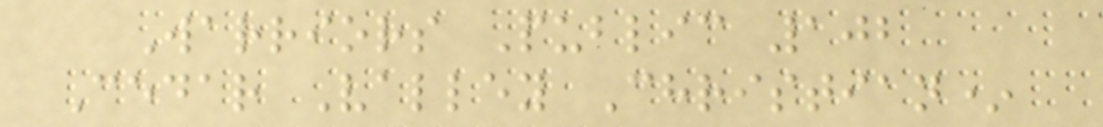Warriors Public 102
Cedar Valley Christian*
